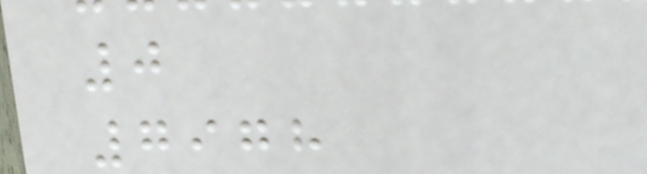0
7978
